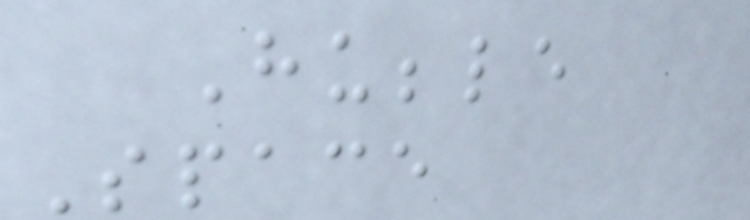Hubble
Space
